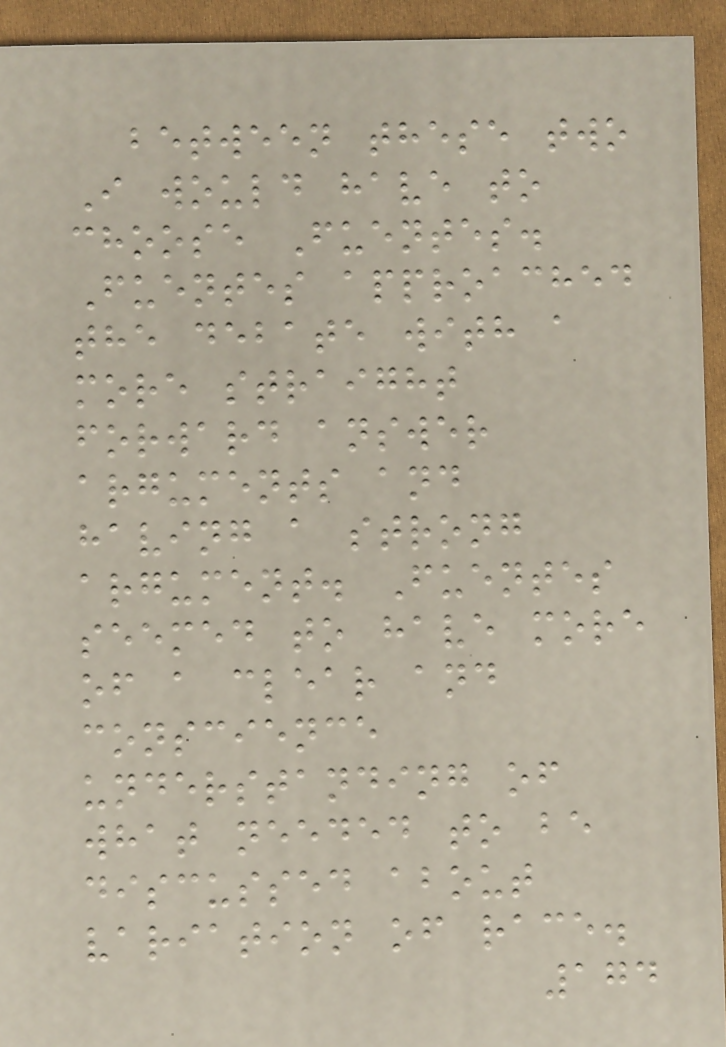between these two
I would have to
choose Fuentes.
Fuentes approached
the debate with a
more straight
forward answer
arguments and
having a strong
argument. Fuentes
seemed to have more
of a clear and
conscience
understanding of
what needed to be
discussed about
variation of race.
174
